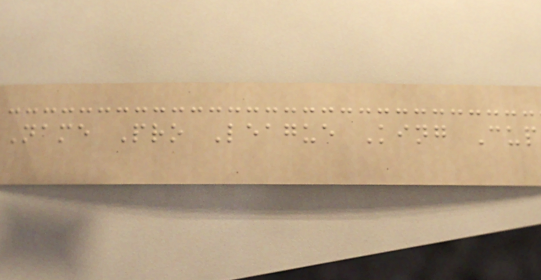Name Pro League King Cup
